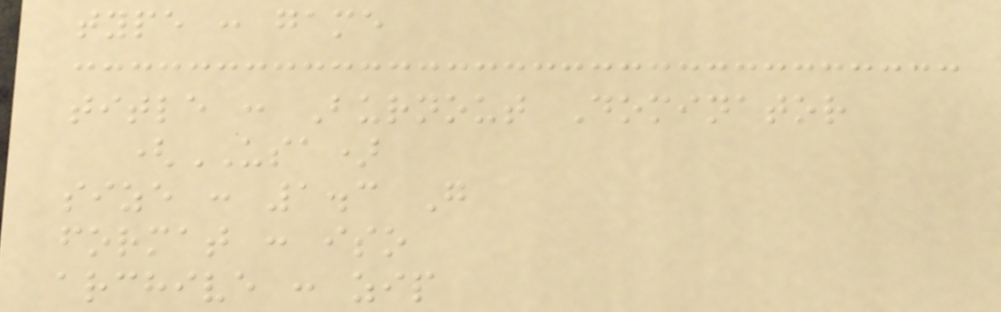type : game
title : Burnout Dominator
(USA)
size : 1.3 G
format : iso
archive : zip
